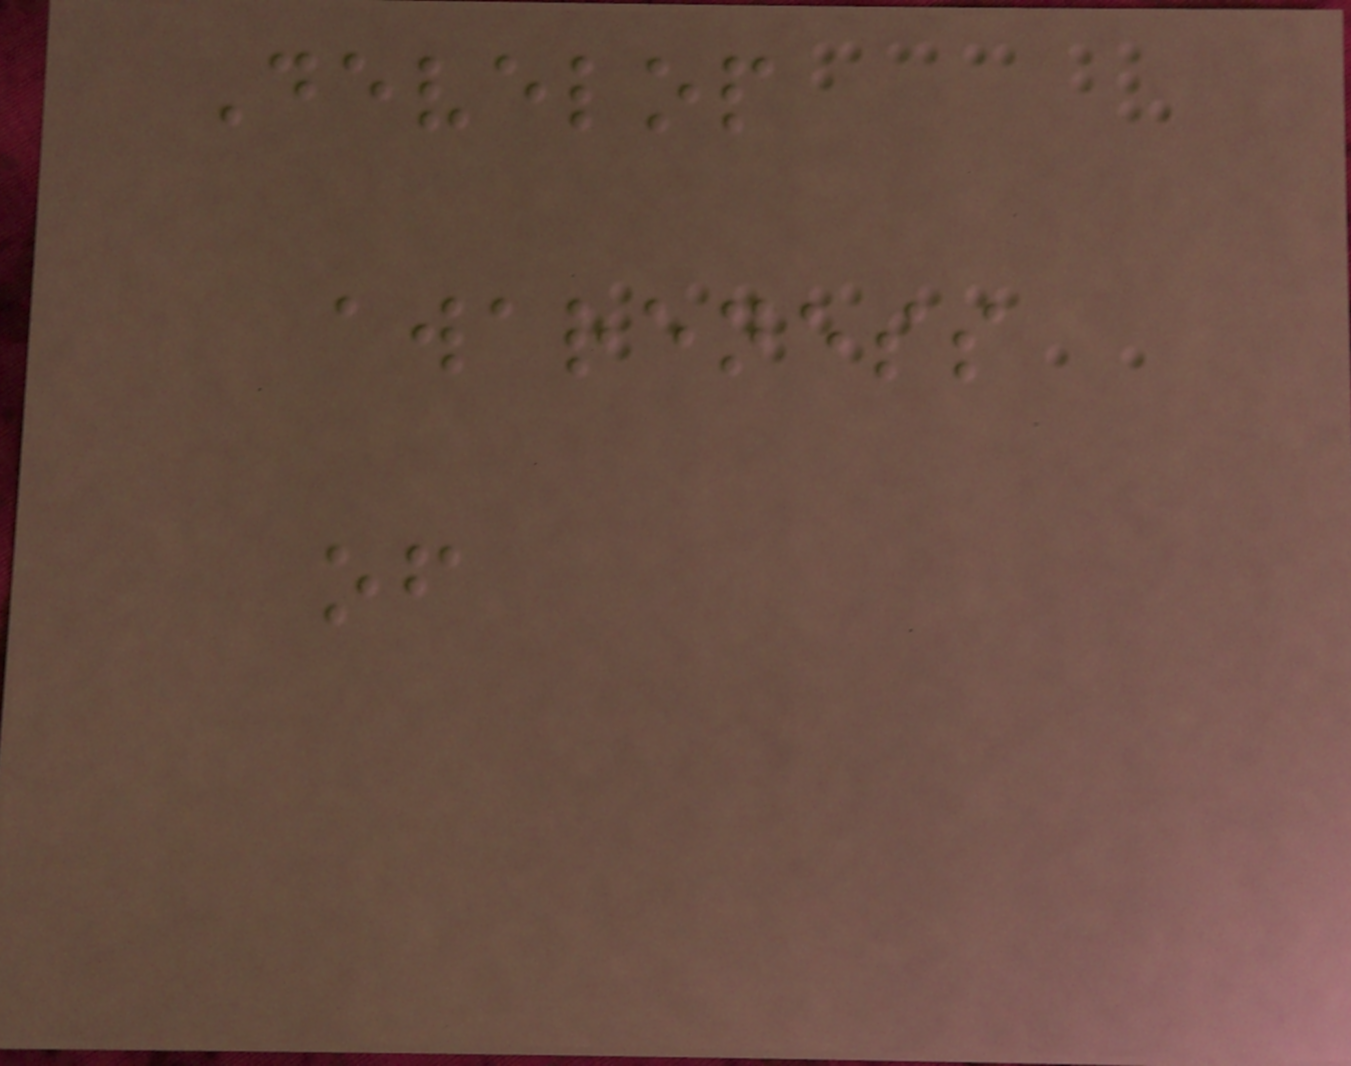Develop
awareness
of
